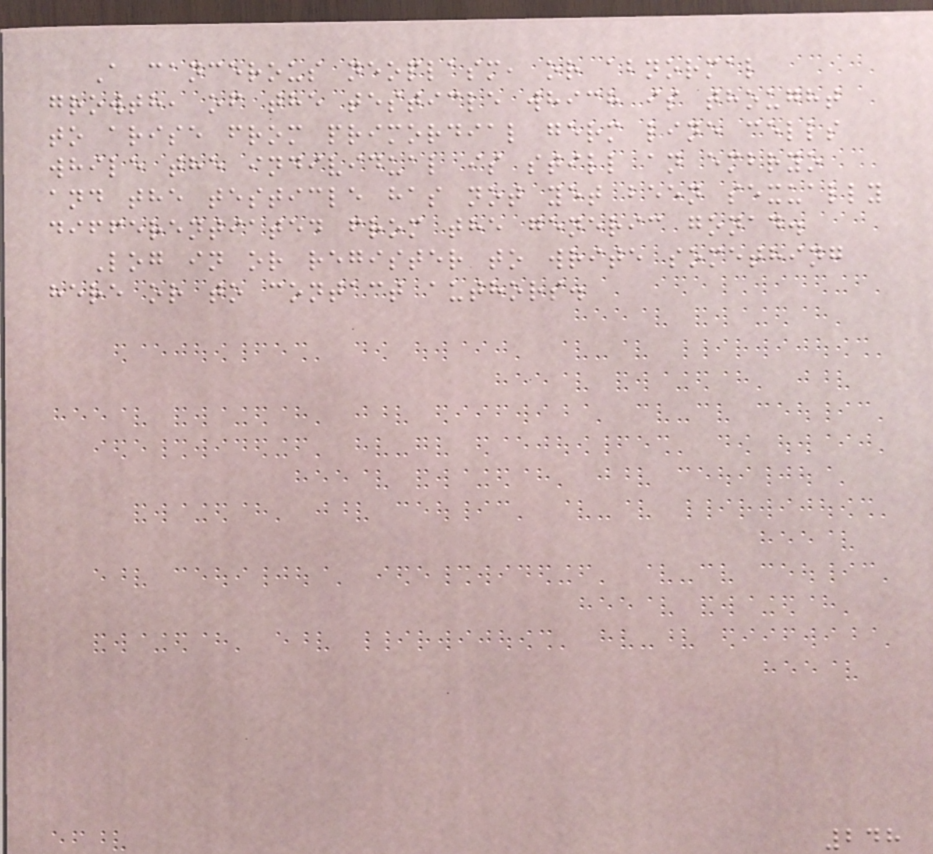A cancerous neoplasm, or abnormal
growth, of the testicle which is thought
to arise from primordial germ line cells
while the individual is still an embryo
and the testicle has not yet been sexually
differentiated from the generic gonad.
Log in or register to write something
here or to contact authors.
248
